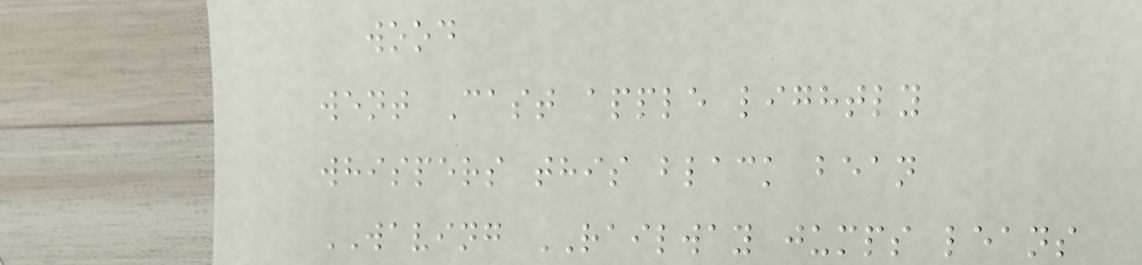wood
went Cast apple lightly
whispers this black bean
WAVING RAILWAY jumps leans
